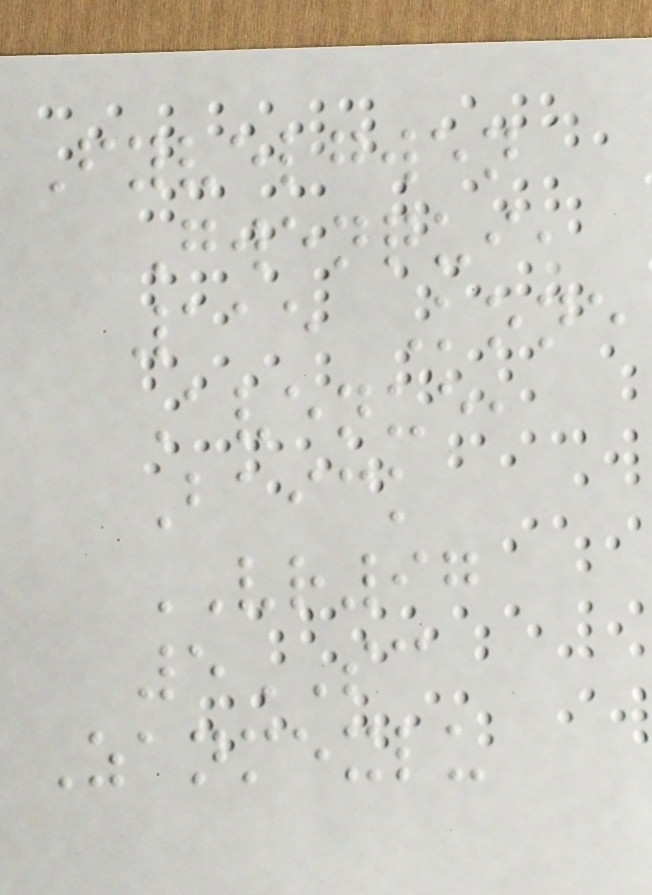Fyvelgwen
Gwenqui,
115 Kone
Avenue,
Baick
VR97
5SC
Zanmexlu
